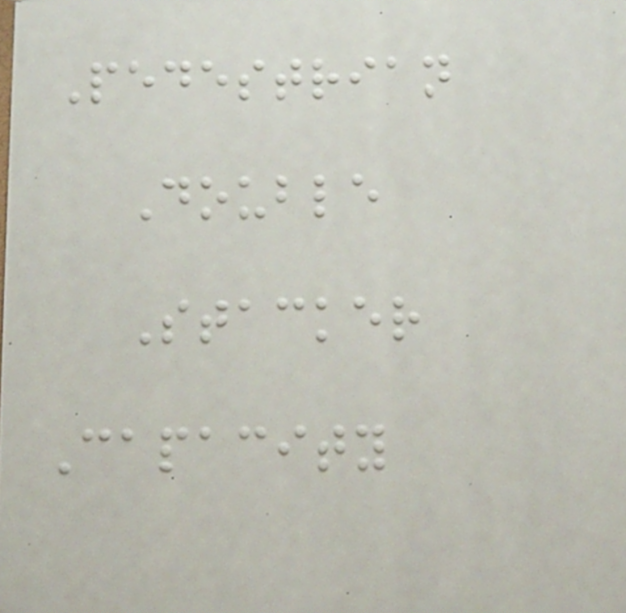Pedestrian
Double
Stacker
Capacity
